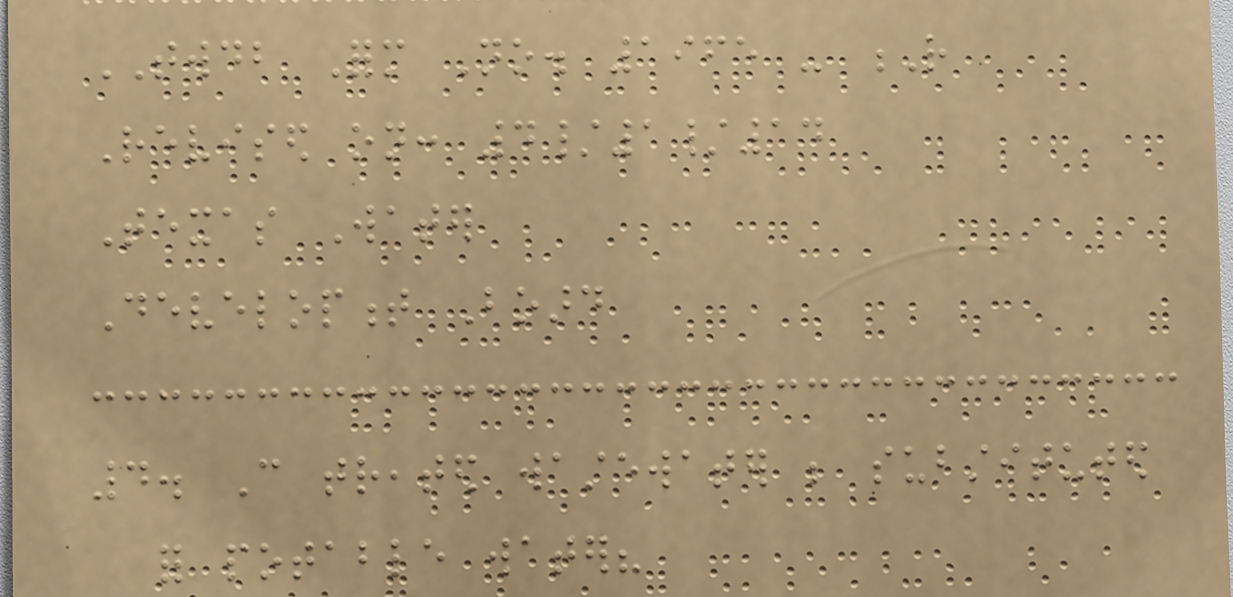TWDB Form No. 1965 - R
Revised on: 4/1/14
Texas Water
Development Board
4. Can treated wastewater be substituted
for potable water?
